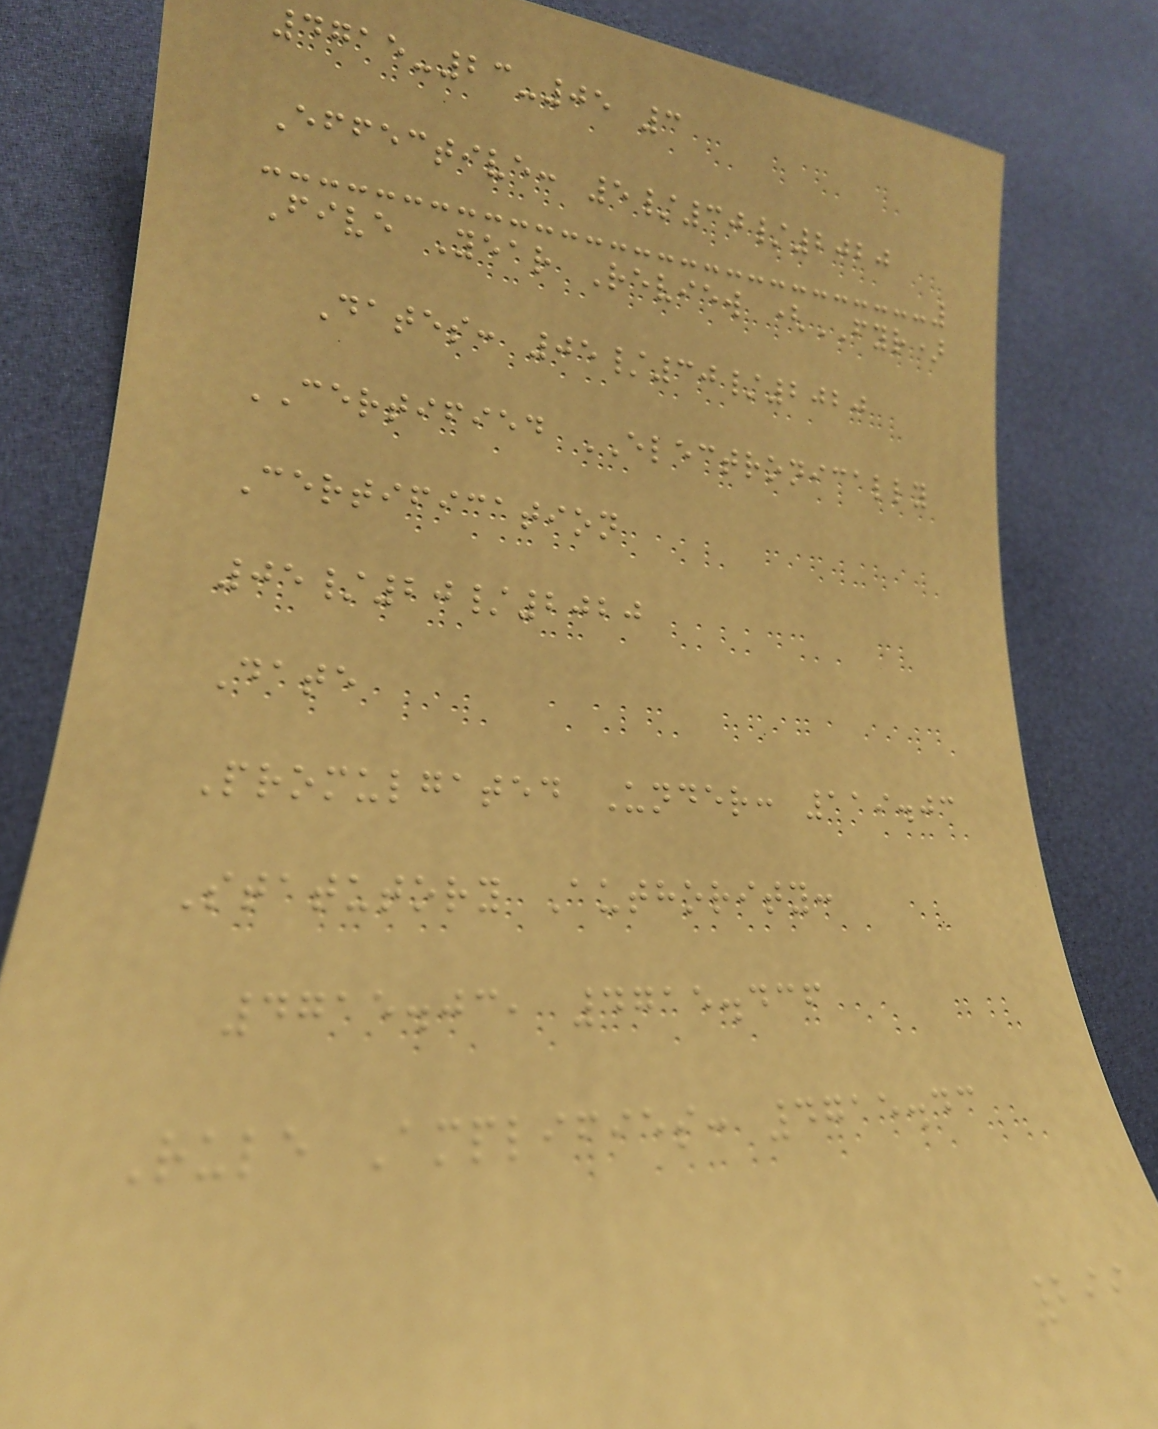4715-23-05 3
Effective: 5/30/2020
Five Year Review (FYR)
Dates: 05/30/2020
CERTIFIED ELECTRONICALLY
Certification
05/20/2020
Date
Promulgated Under: 119.03
Statutory Authority:
4715.03, 4715.436
Rule Amplifies: 4715.43
299
